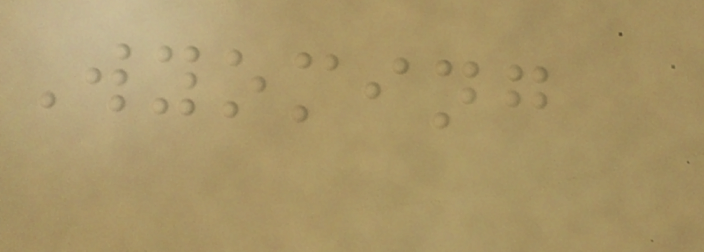Wyoming
